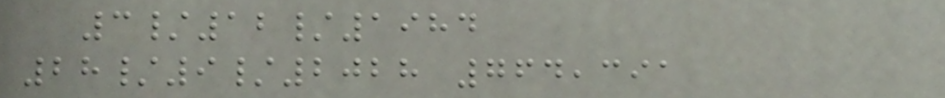3/12/1984
28/9/2028 764,391
